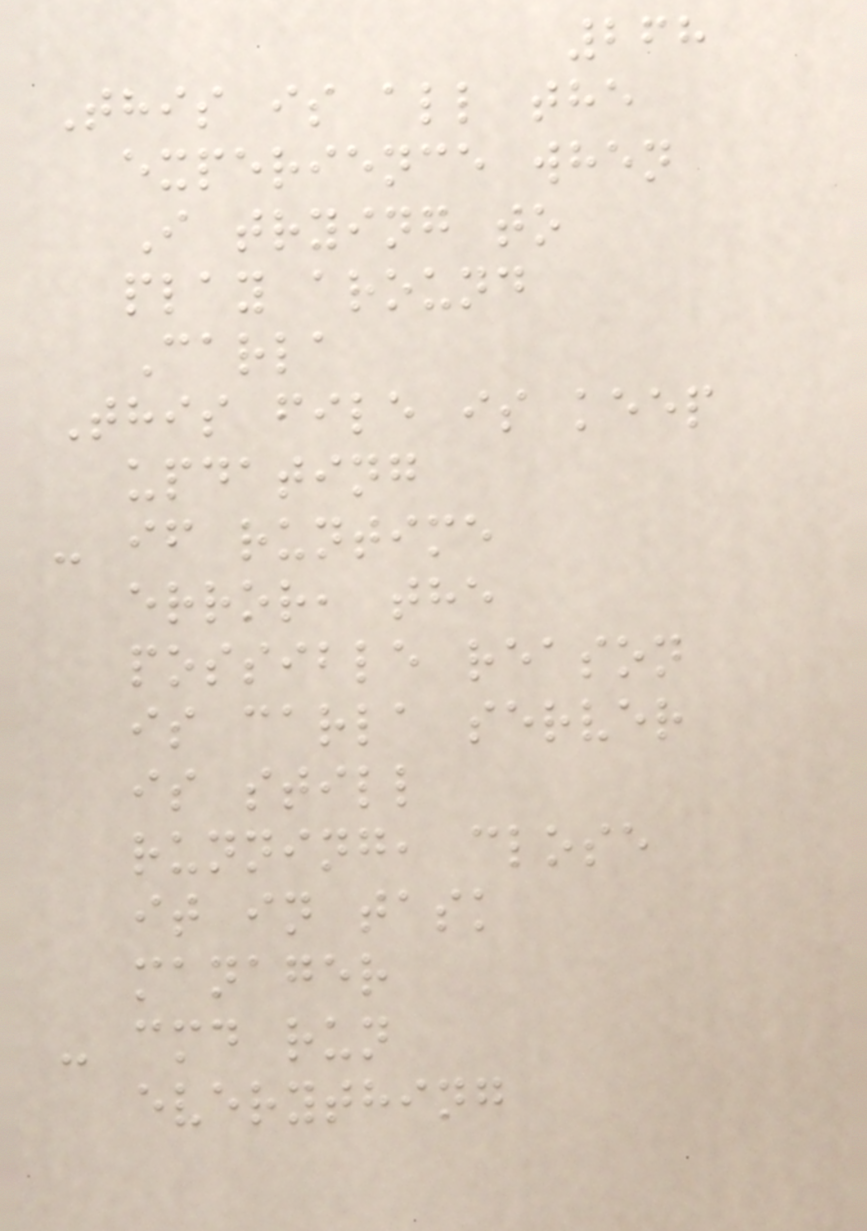268
This is all the
experience when
I trying to
play around
Carla
This file is keep
updating
- if runtime
error, the
possible reason
is carla server
is still
running, close
it in task
manager
- cmd run
everything
